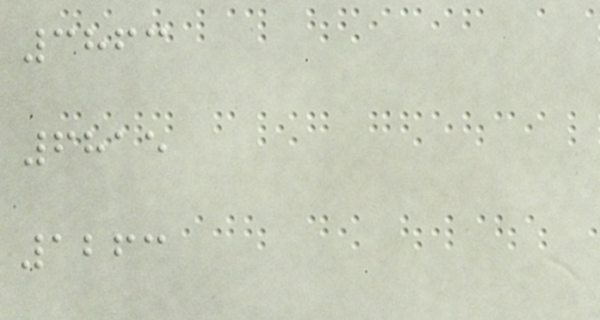3863
6815
1263
